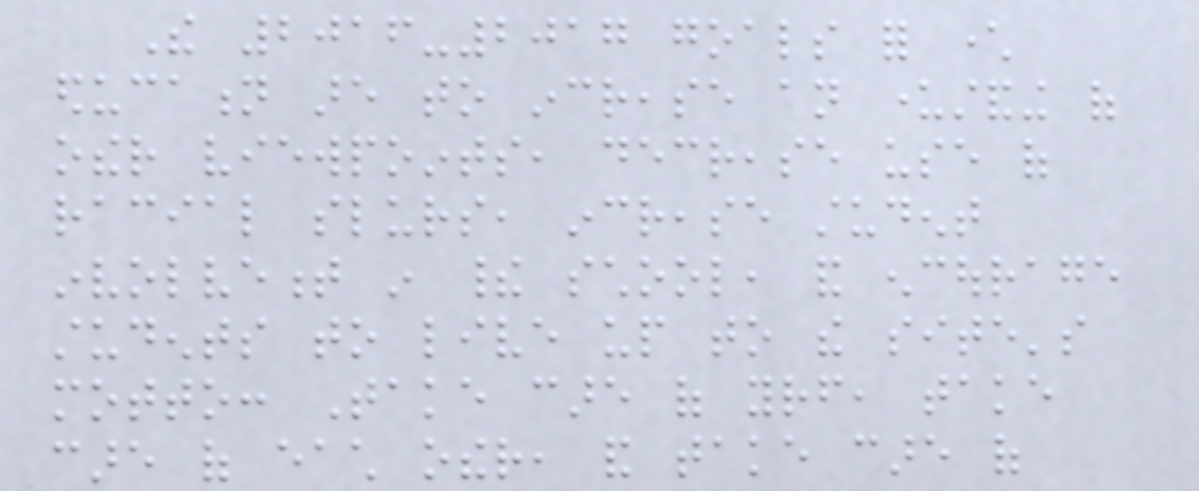The 2016-2017 goals for character
education are to increase an understanding of
other viewpoints, decrease use of
racial slurs, increase student
involvement in their school, and encourage
students to live up to the site's
motto: Take care of yourself, take
care of each other, and take care of
